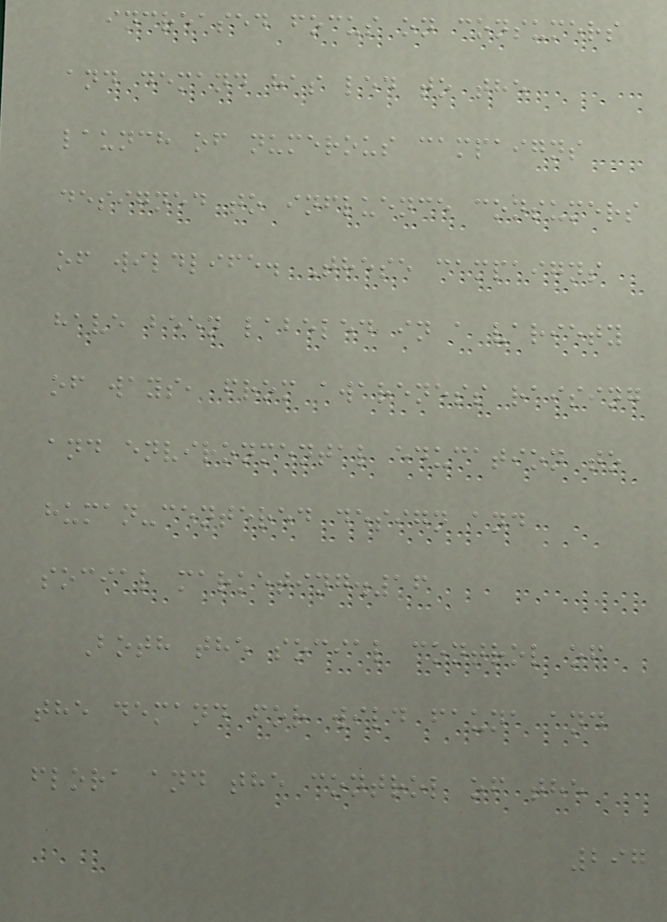increased focus on consumers
and demand has led to the
launch of numerous campaigns
designed to influence consumers
of wildlife. These campaigns
have been labeled in a variety
of ways, from awareness raising
and environmental education to
human-centered design and
social marketing.16
Both the social control of
the demand for wild fauna and
flora and the control of the
297
